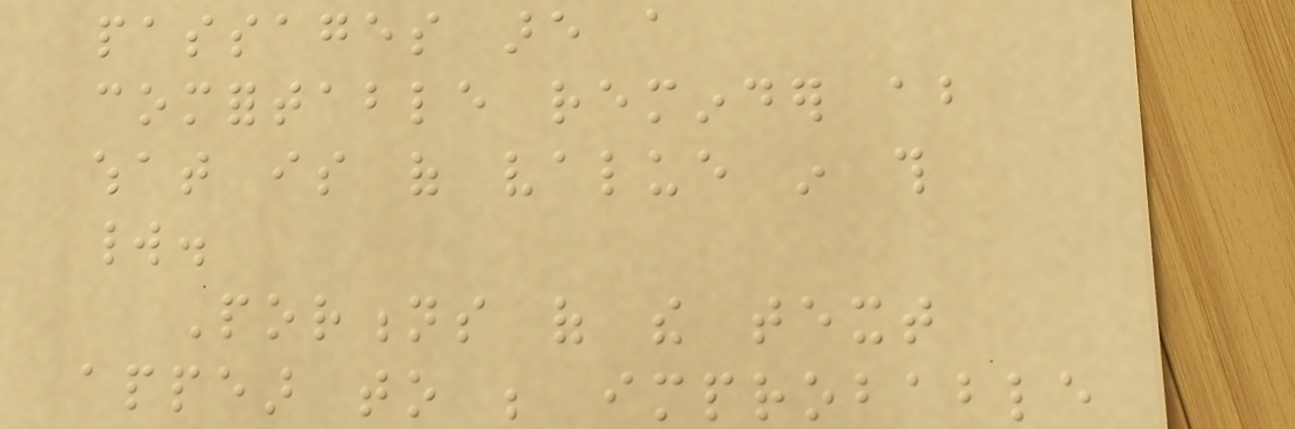passages are a
comfortable reminder about
what is of value in this
world.
Portions of the text
appear to be improbable
